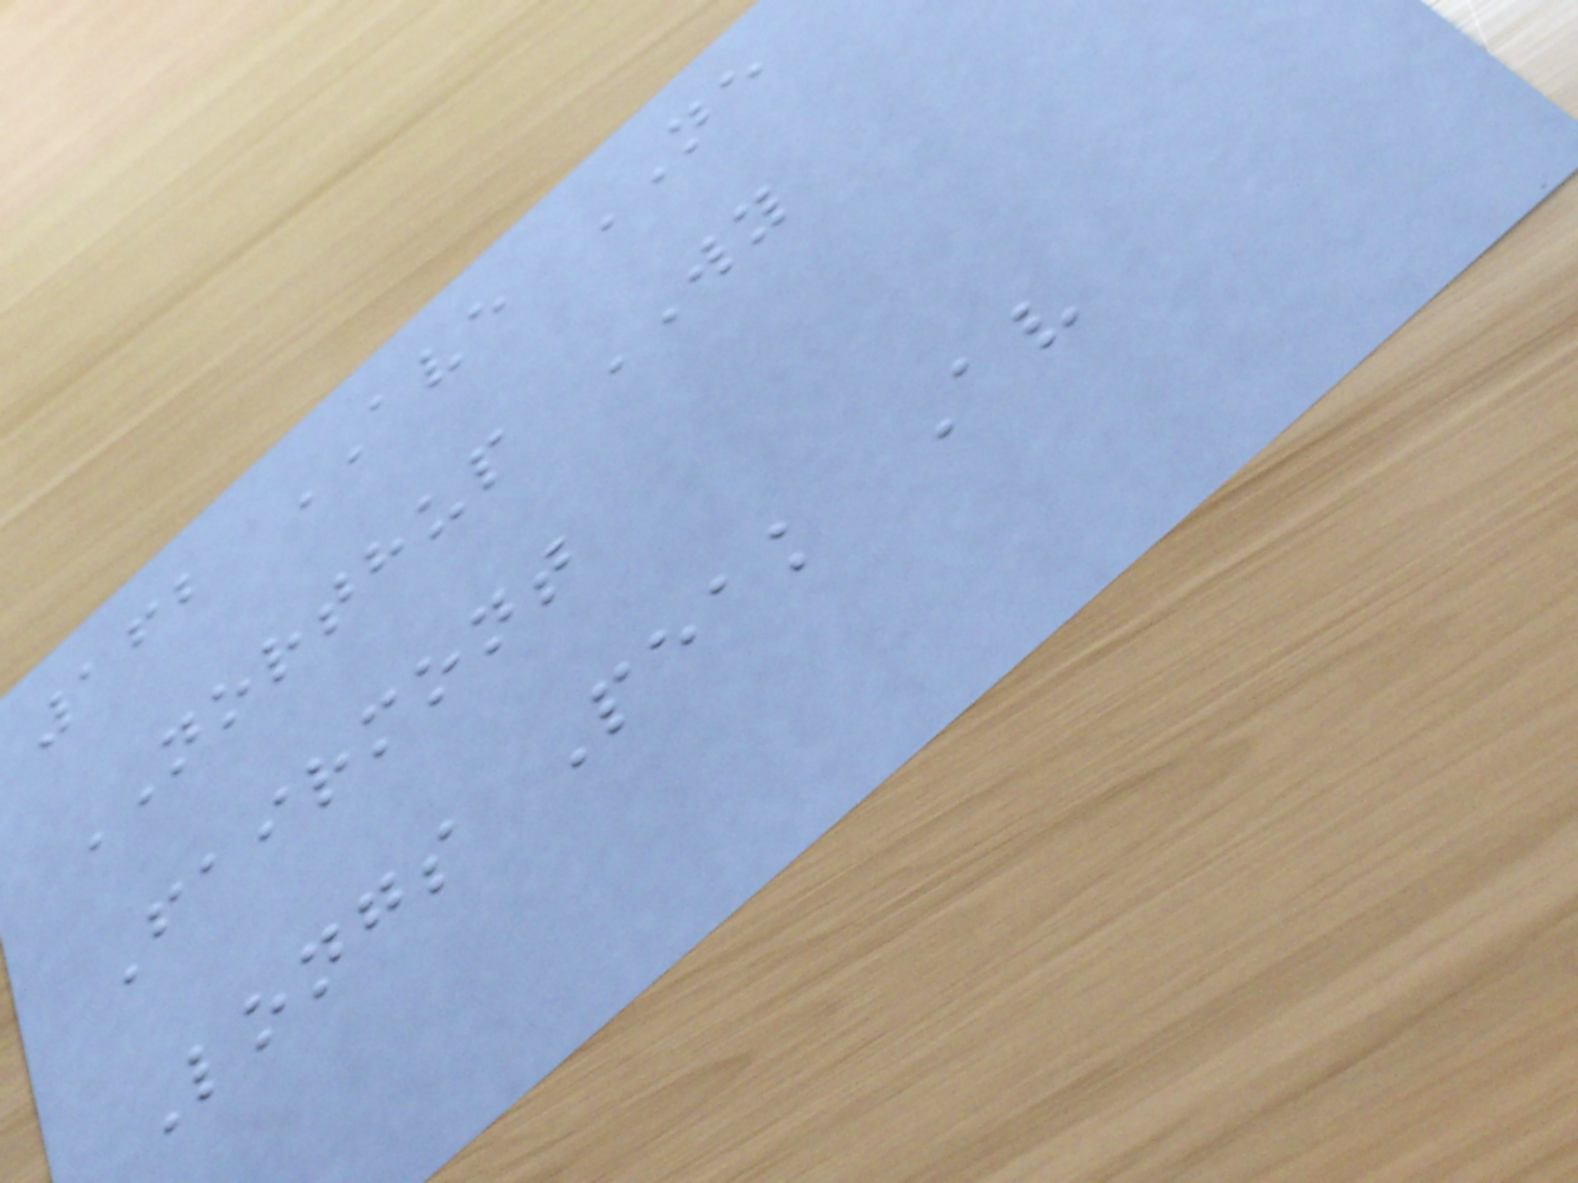162 AVE NE
NORTHUP WY
Fairmont
Longs Peak Av
